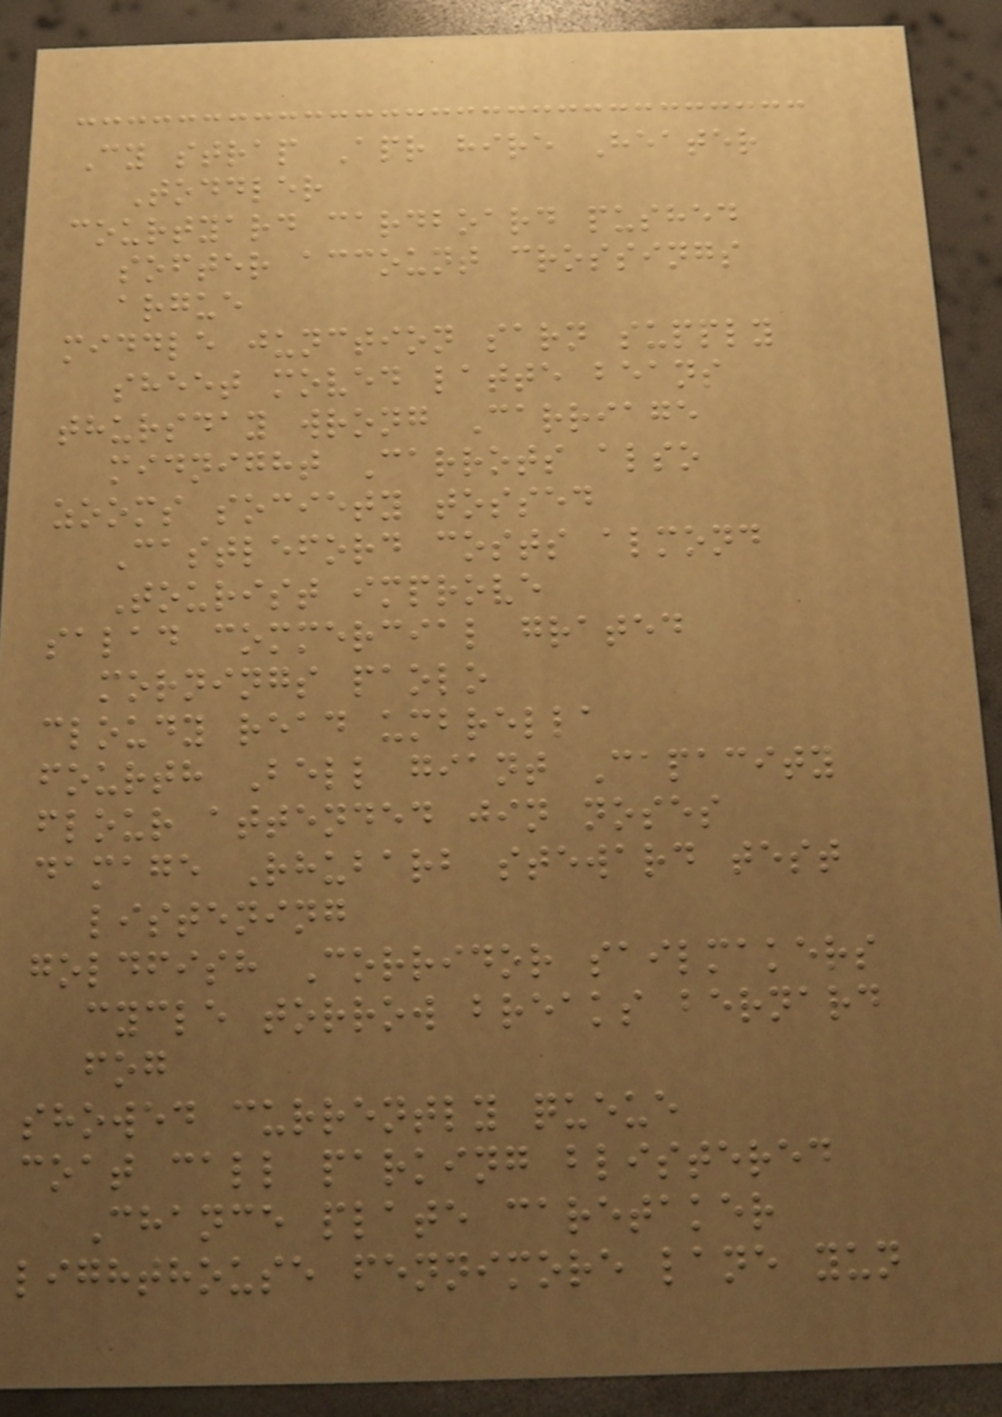Cy strap Apr hire Heater
Toddler
courtyard cardboard pushed
softer account crossings
argue
middle junction sarn supply
sheet moved latte beans
thursday wrong Carriage
midnight Carrots also
zooms society tossed
Castleford costs almond
Tourist improve
salad commercial grated
mornings paolo
cloudy read umbrella
fourth Bell giant Capacity
flour attended jin noses
damage Rhubarb steward test
listening
goldfish Corridor sailmakers
cycle torrow breaks bernard
fog
showed currently queue
coat call parking blistered
Chance plate caretaker
lighthouse fennimore lane yun
